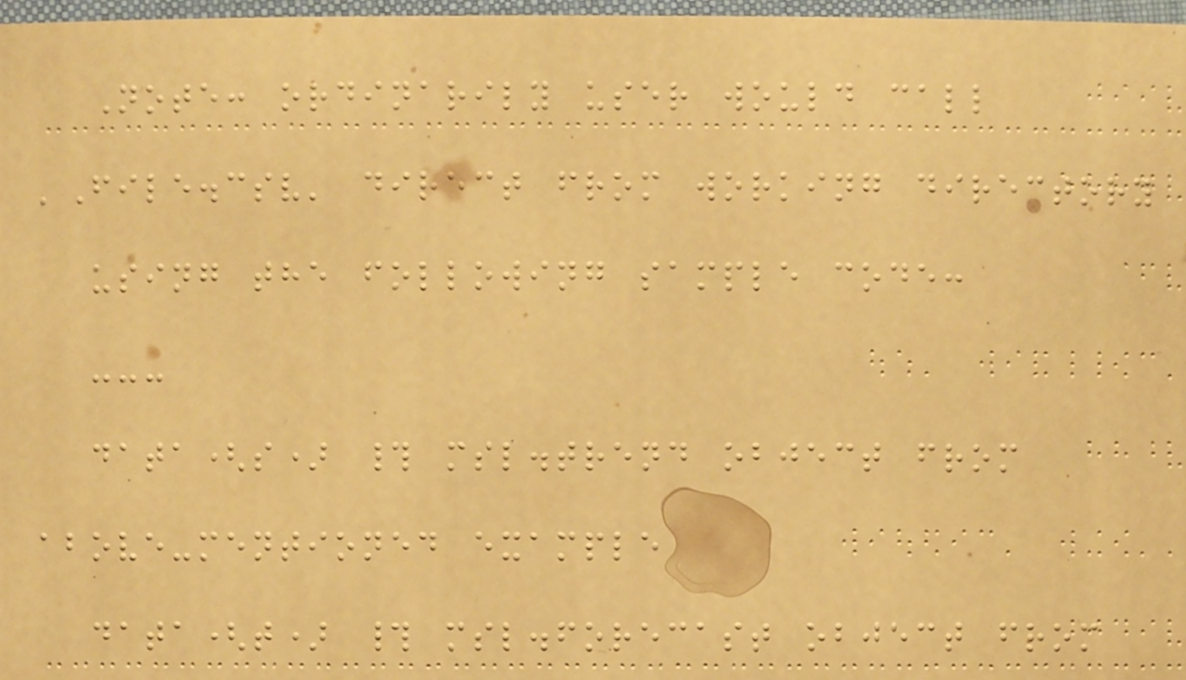Note: ordinarily user would call
'File.csv' direct from working directory
using the following sample code:
---
data(s) # msl.trend object from
above-mentioned example
data(t) # msl.forecast object from
